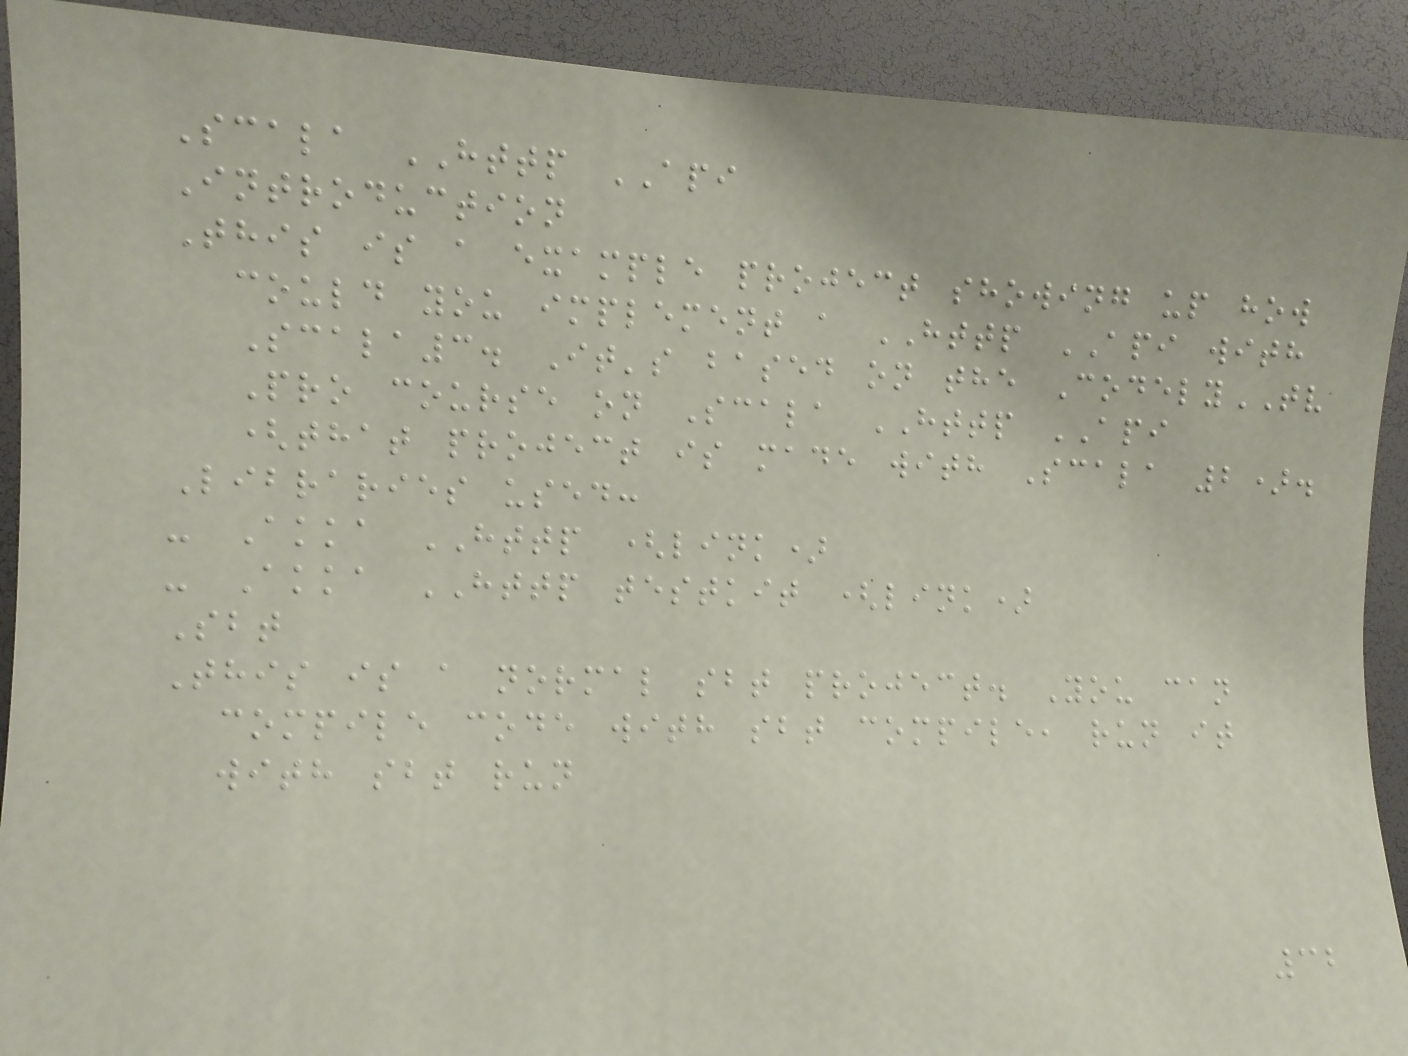Scala HTTP API
Introduction
This is a example project showing up how
could you implement a HTTP API with
Scala3. It's based on the CodelyTV
Pro course on Scala HTTP API
(that project is made with Scala 2).
Libraries used:
- Akka HTTP (link)
- Akka HTTP testkit (link)
Sbt
This is a normal sbt project. You can
compile code with sbt compile, run it
with sbt run
32
